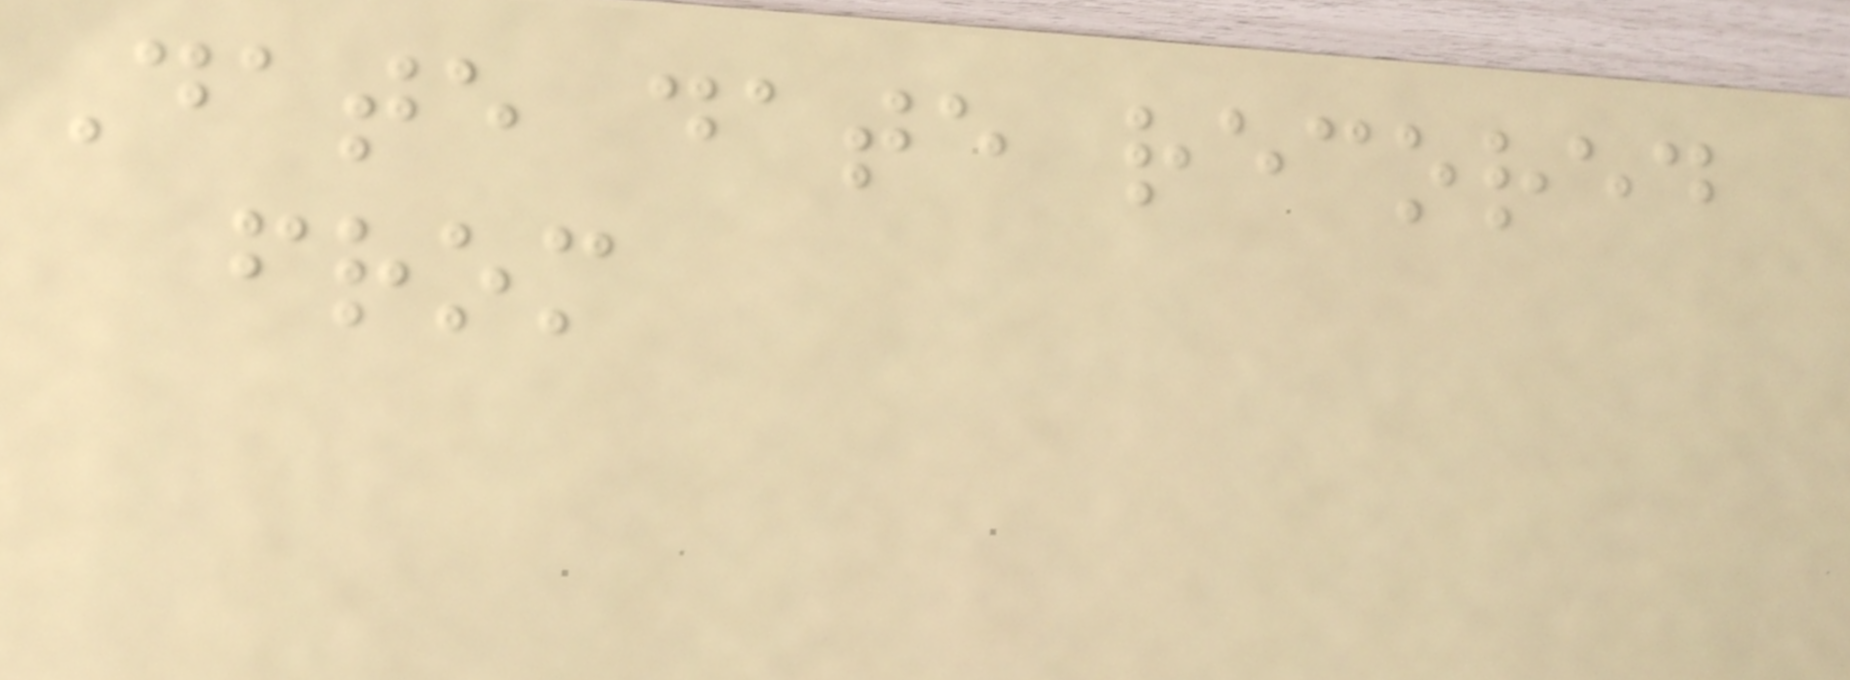Date date recored
from
